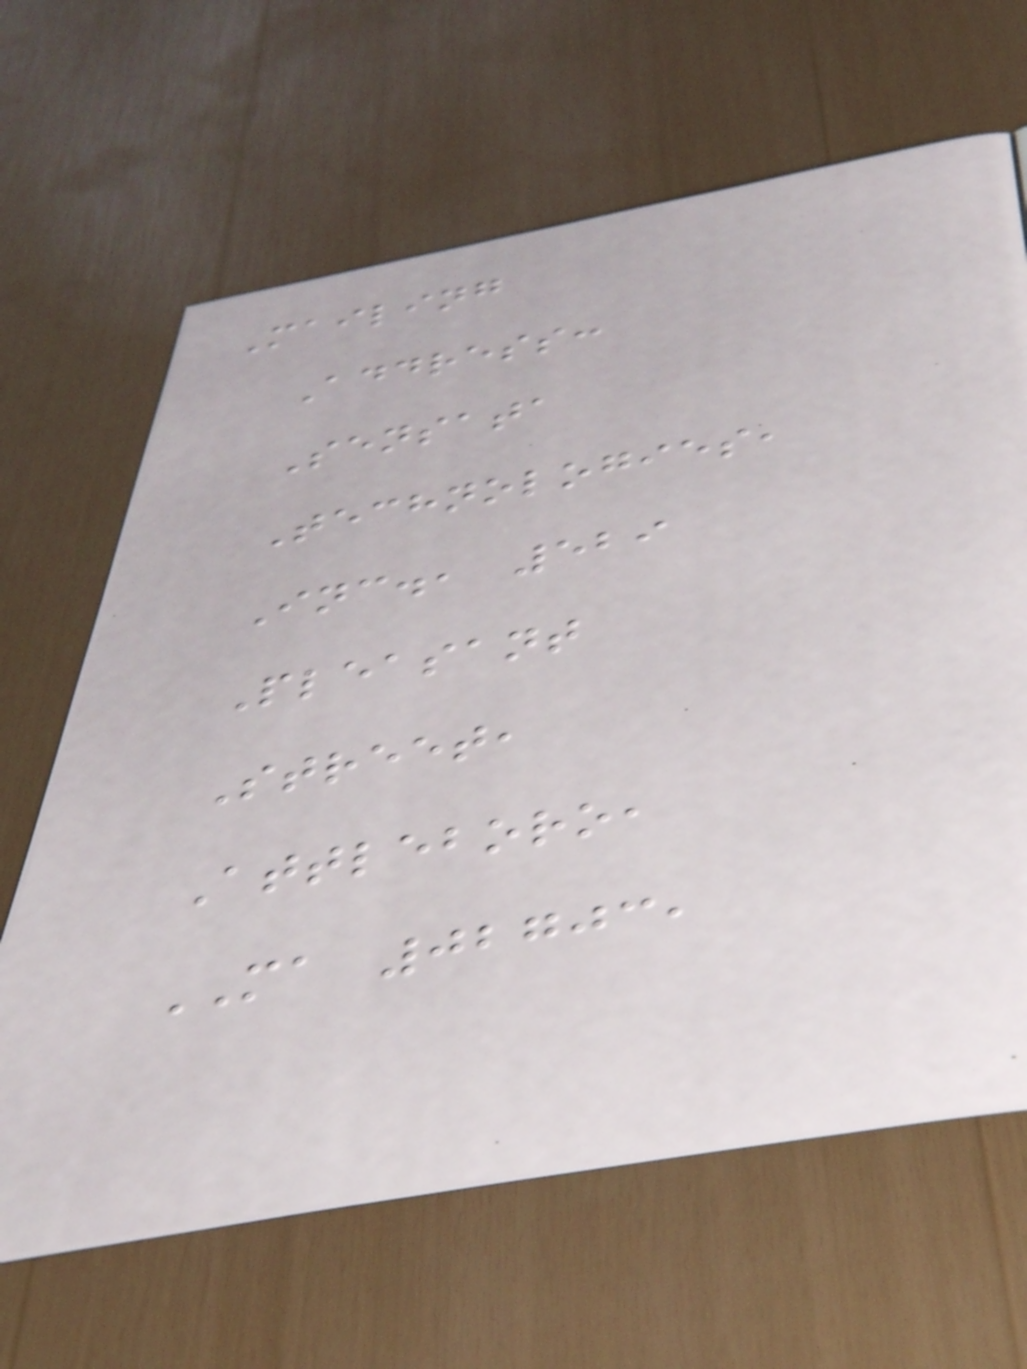Mailing
Address:
Sensata
Technologies,
Inc., 529
Pleasant
Street,
Attleboro,
MA 02703,
